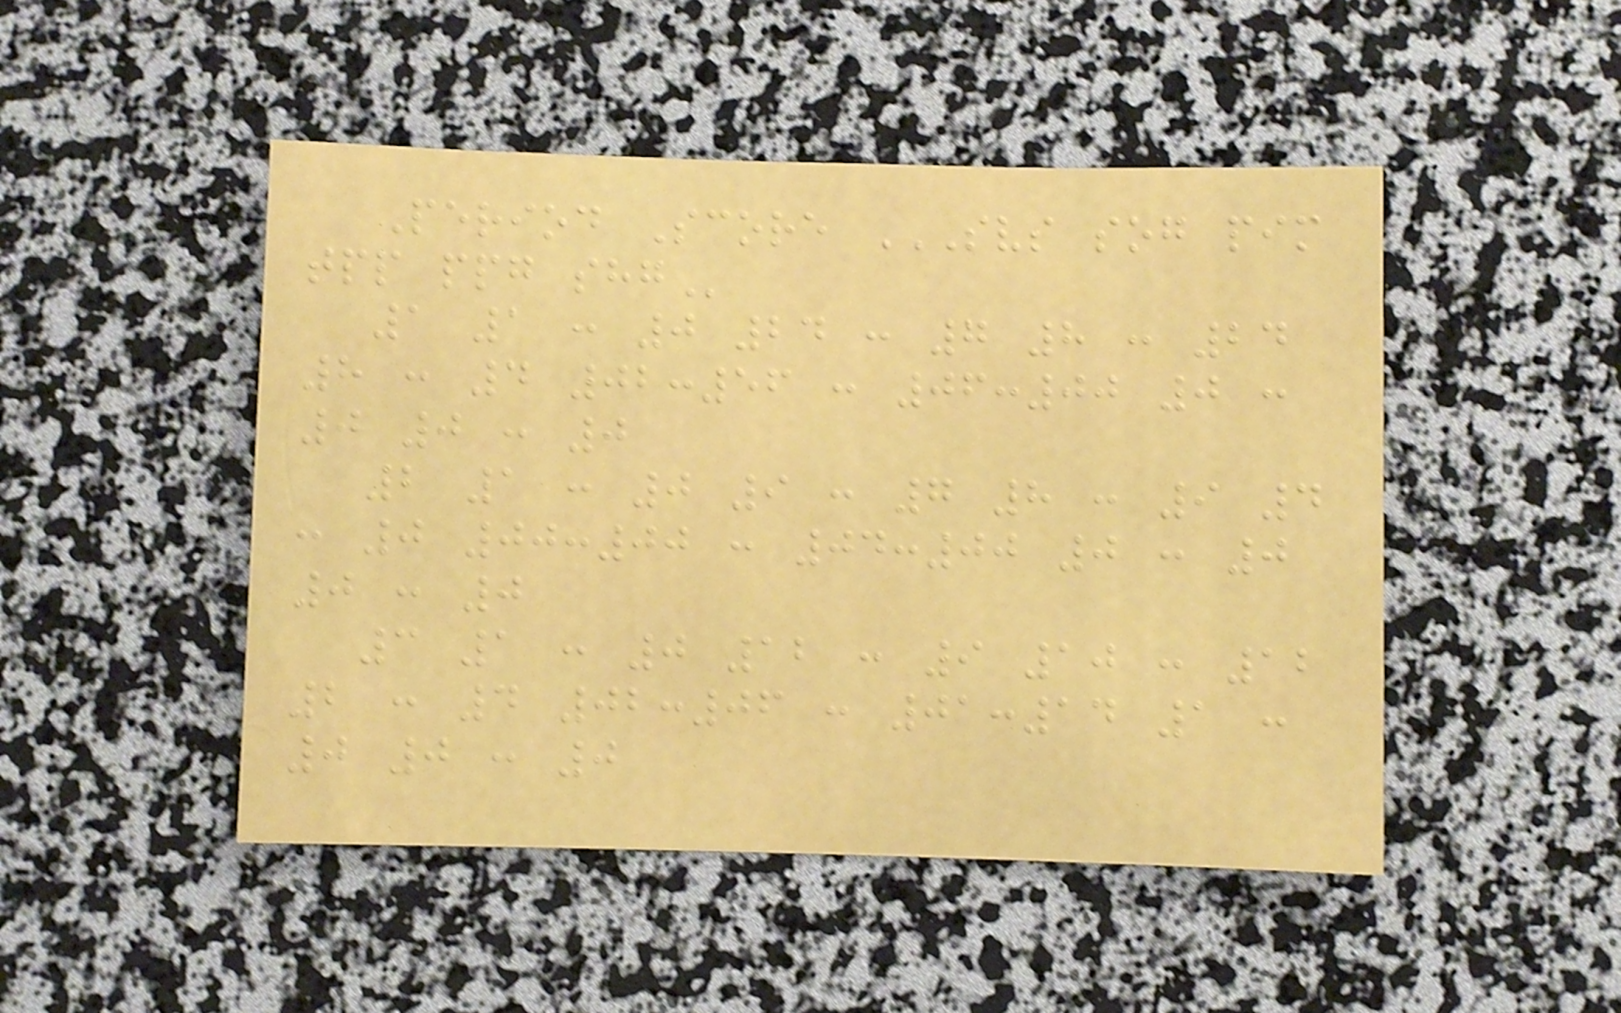Period Score SVS SOG PIM
TPP PPG SHG
1 1 : 0 24 : 7 8 : 24
8 : 4 02:56 : 06:00 0 :
0 0 : 0
2 1 : 0 9 : 7 8 : 9 4
: 0 00:00 : 04:00 0 : 0
0 : 0
3 1 : 0 12 : 9 10 : 12
2 : 4 02:06 : 01:14 1 :
0 0 : 0
